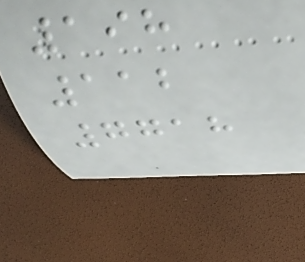198
112
7718
